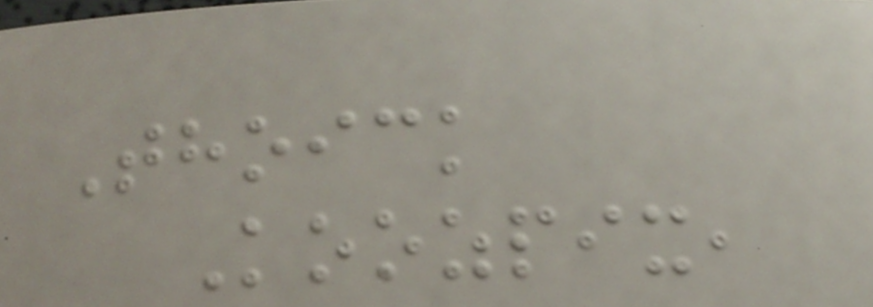Thoick
Koozpix,
